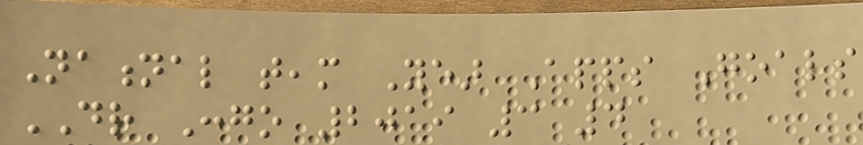National team Year Apps Goals
DR Congo 2019 3 4
